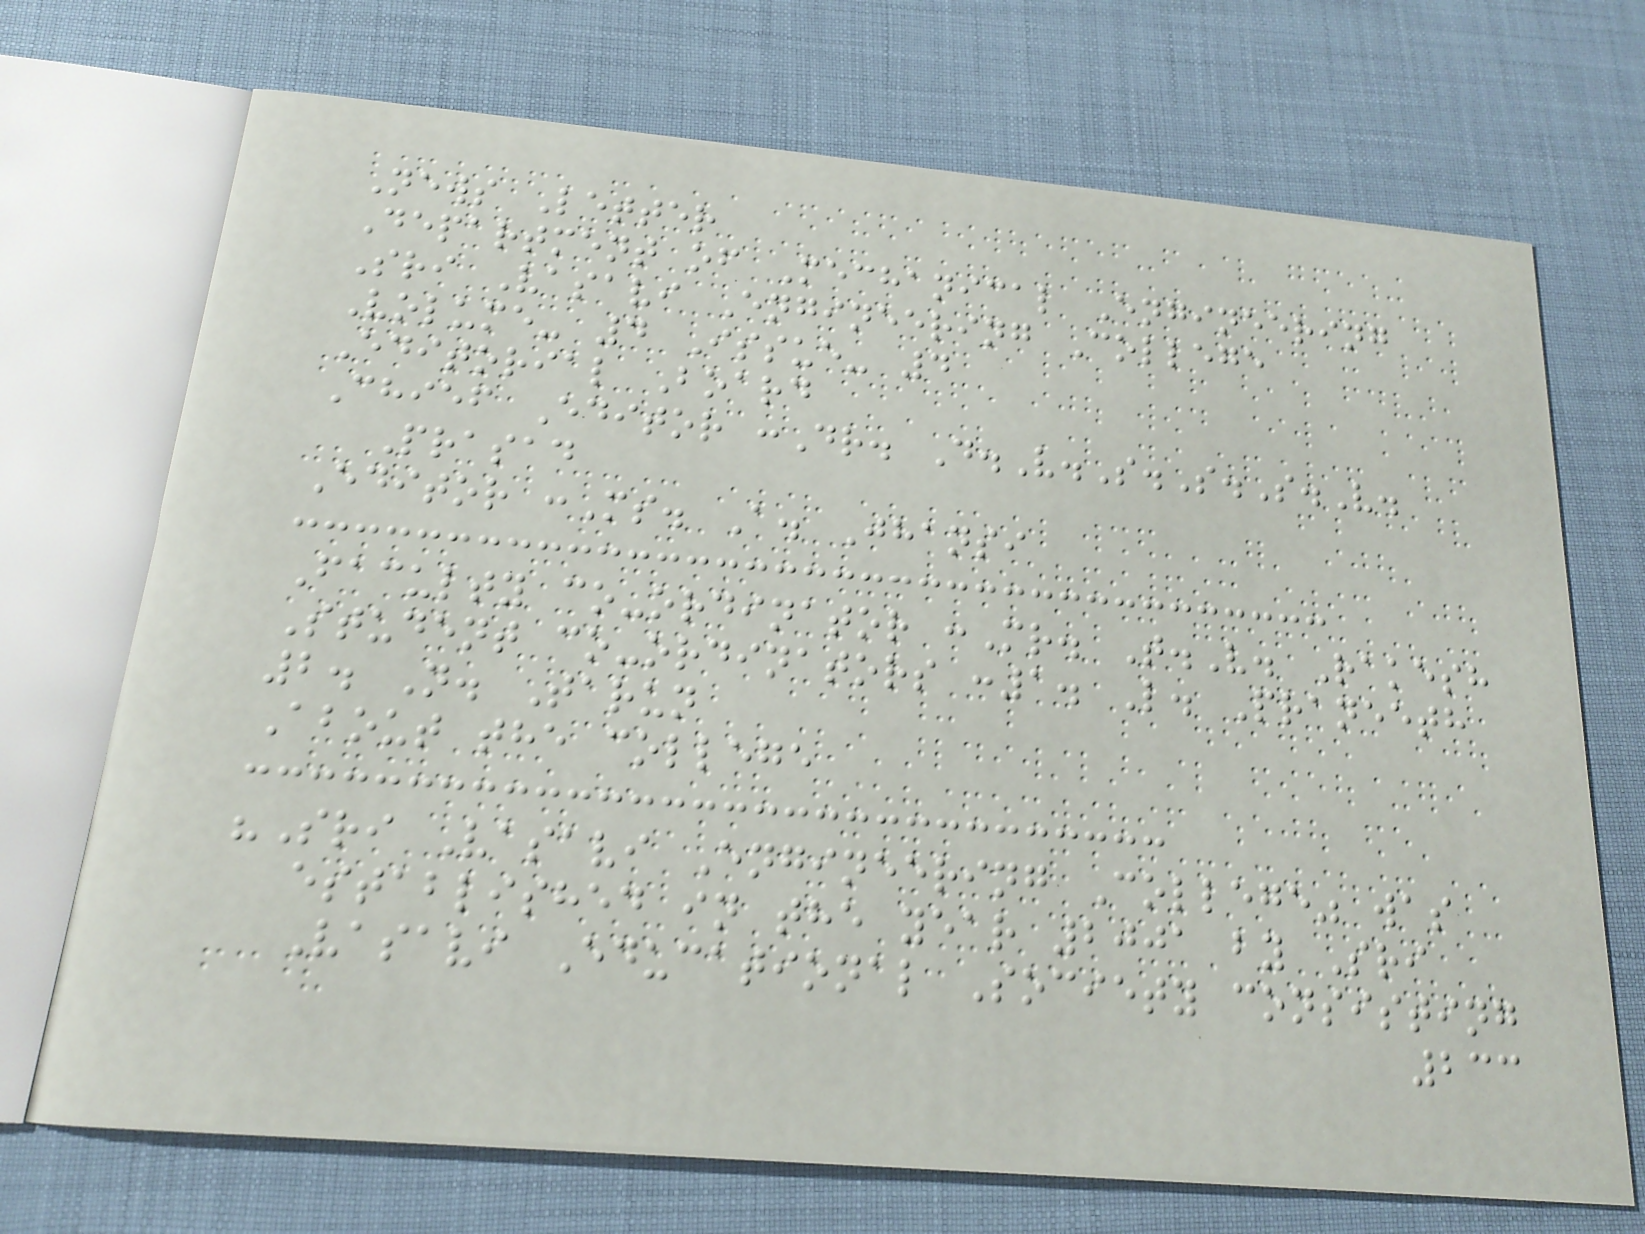News Letter
Department of Mechanical Engineering
Sri Vasavi Engineering College
Volume- 4 Issue- 4
Editorial Board
Chief Editor :Dr. D.V.S.S.S.V.
Prasad
Editor :Ms. A. Jhansi
Faculty co-ordinator :Mr. T.V. Rakesh
Student co-ordinators :1. L. Praneeth
2. N. Tarun
About the college
"Sri Vasavi Engineering College" was
established in the year 2001 by Sri
Vasavi Educational Society consisting
233
